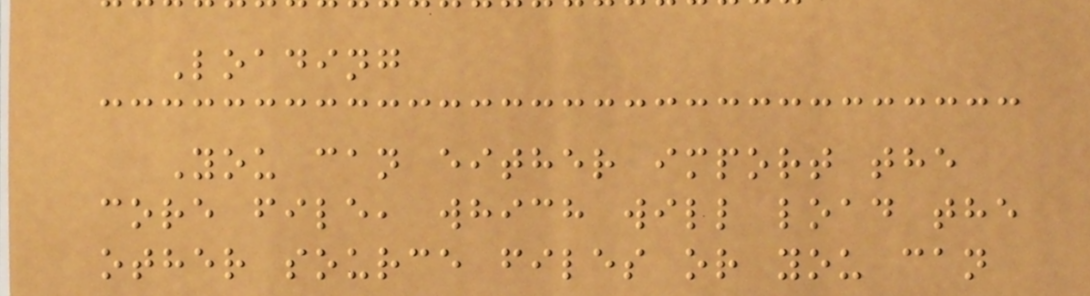Loading
You can either import the
core file, which will load the
other source files or you can
